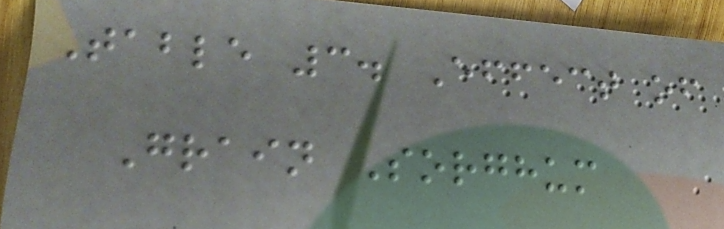Table 3. Effect of
Grain Sorghum
